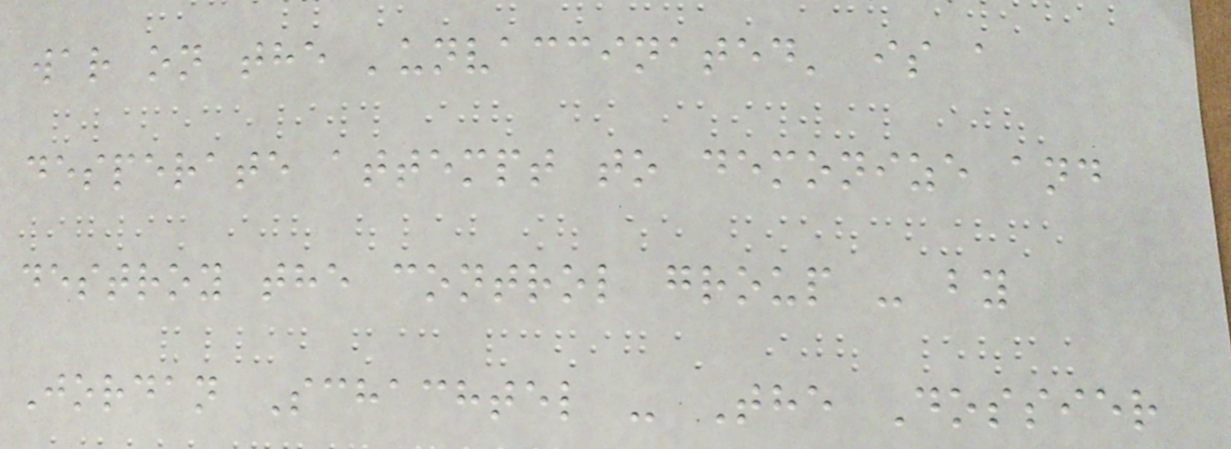war on the 'unvaccinated' is a
desperate attempt to demonize and
destroy the control group - by
Jordan Schachtel - The Dossier
